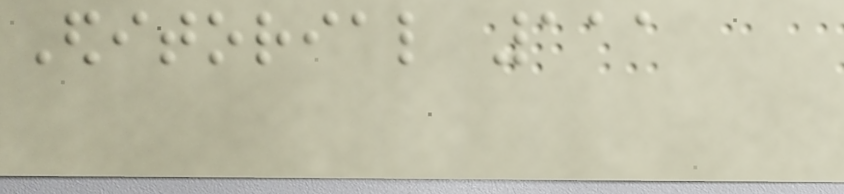Editorial 111
